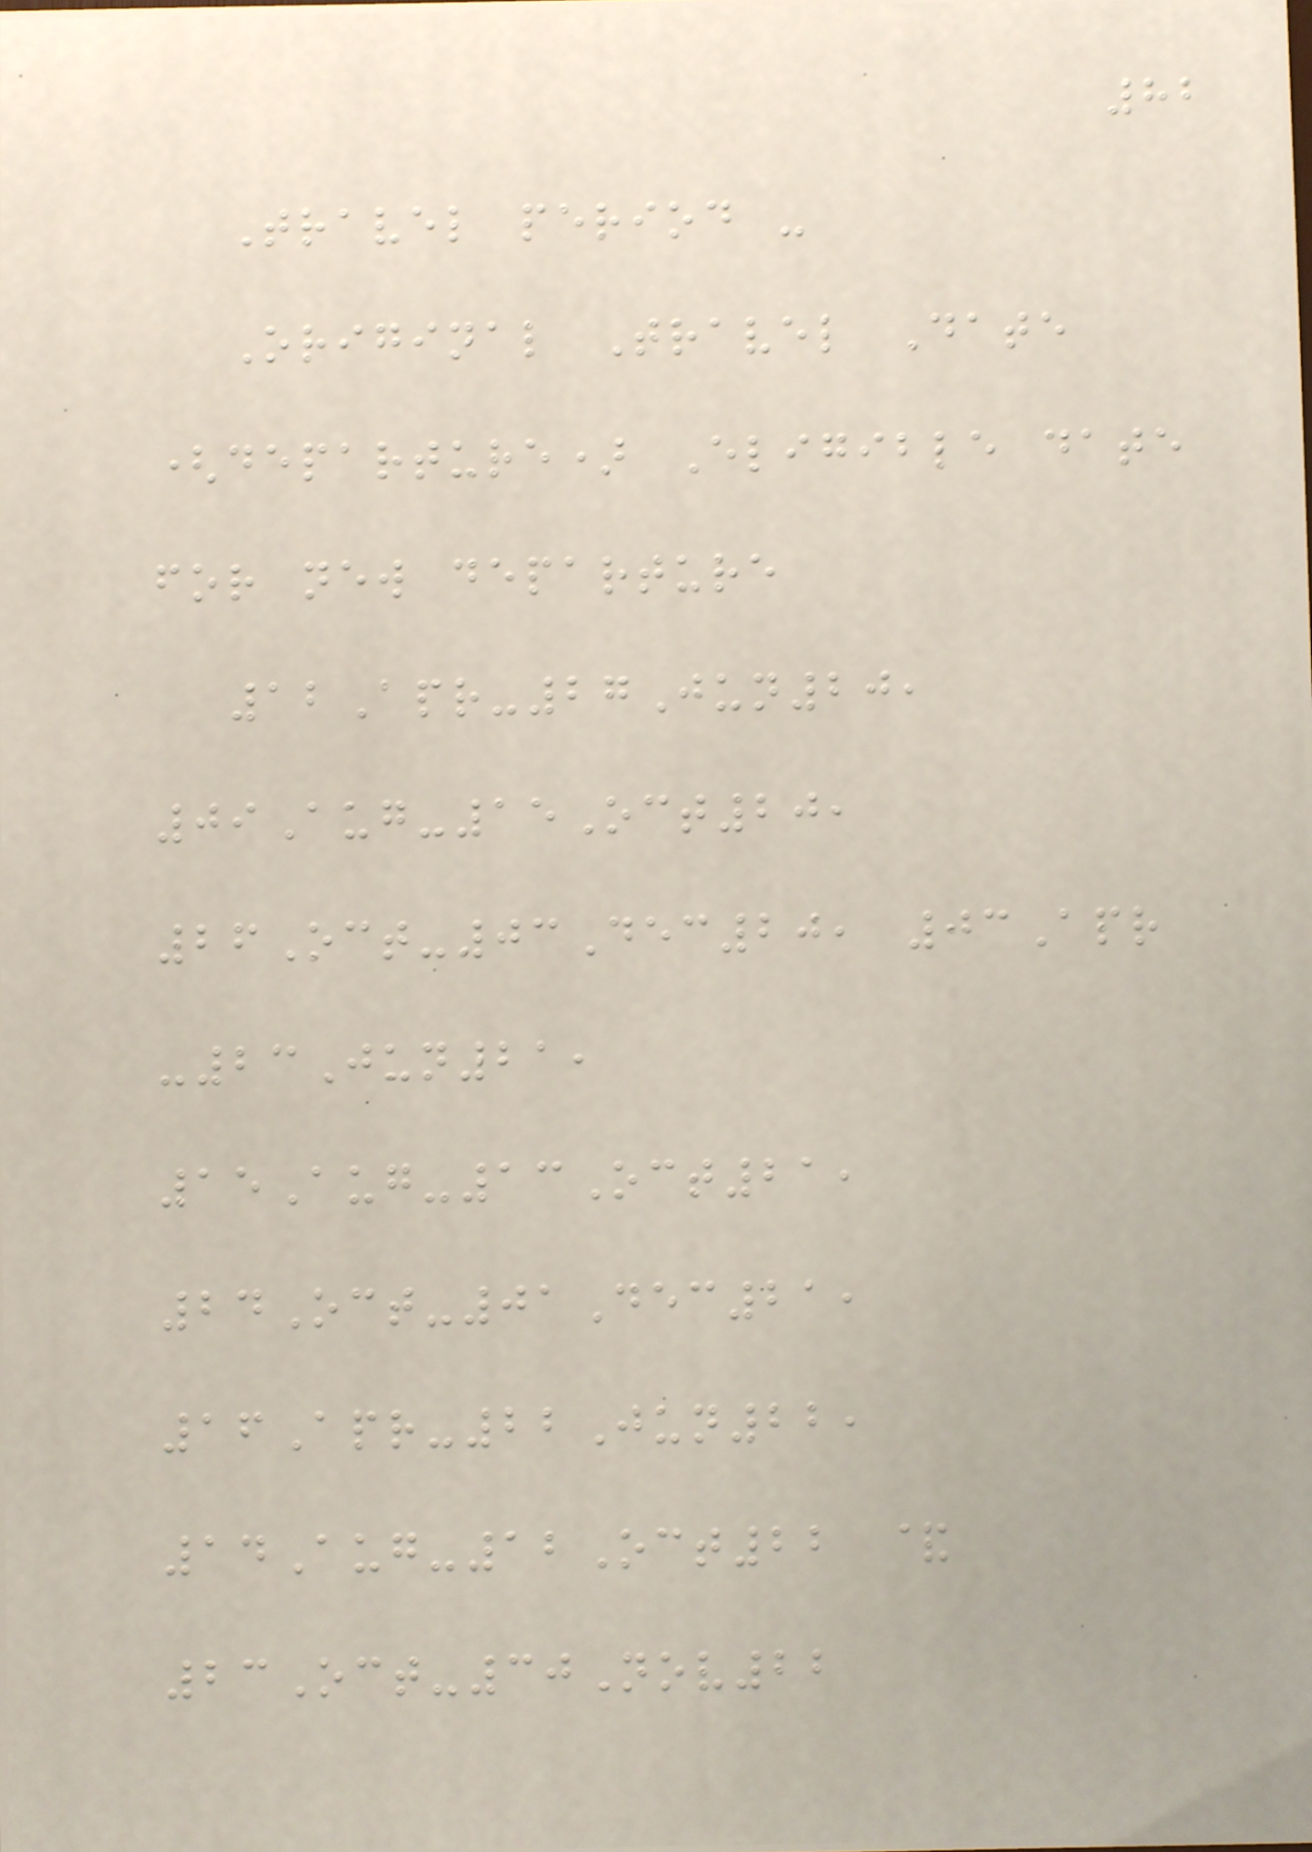82
Travel period -
Original Travel Date
(departure) Eligible date
for new departure
12Apr-27Jun20,
09Aug-15Oct20,
26Oct-03Dec20, 03Apr
-23Jun21,
15Aug-13Oct21,
24Oct-01Dec21,
16Apr-22Jun22,
14Aug-12Oct22 &
23Oct-30Nov22
